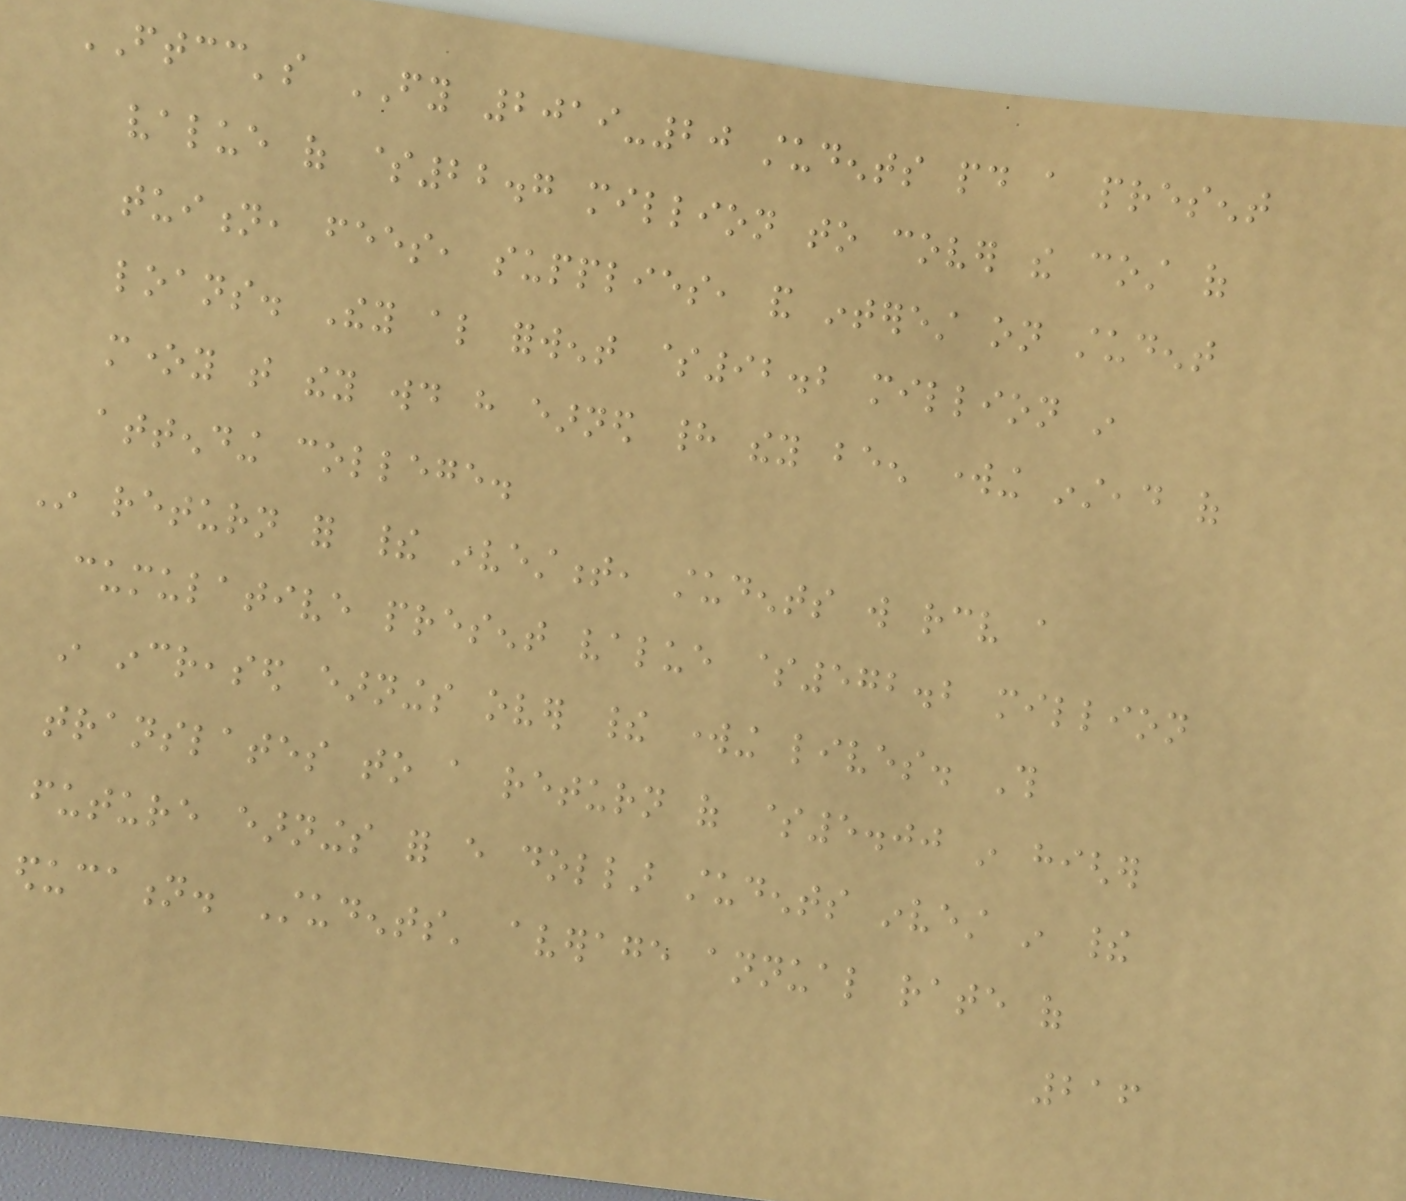FTCC's FY 2019-20 students paid a present
value of $22.7 million to cover the cost of
tuition, fees, supplies, and interest on student
loans. They also forwent $92.2 million in
money that they would have earned had they been working instead of
attending college.
In return for their investment, students will receive a
cumulative present value $572.2 million
in increased earnings over their working lives. This
translates to a return of $5.00 in higher
future earnings for every dollar students invest in their
education. Students' average annual rate of
216
